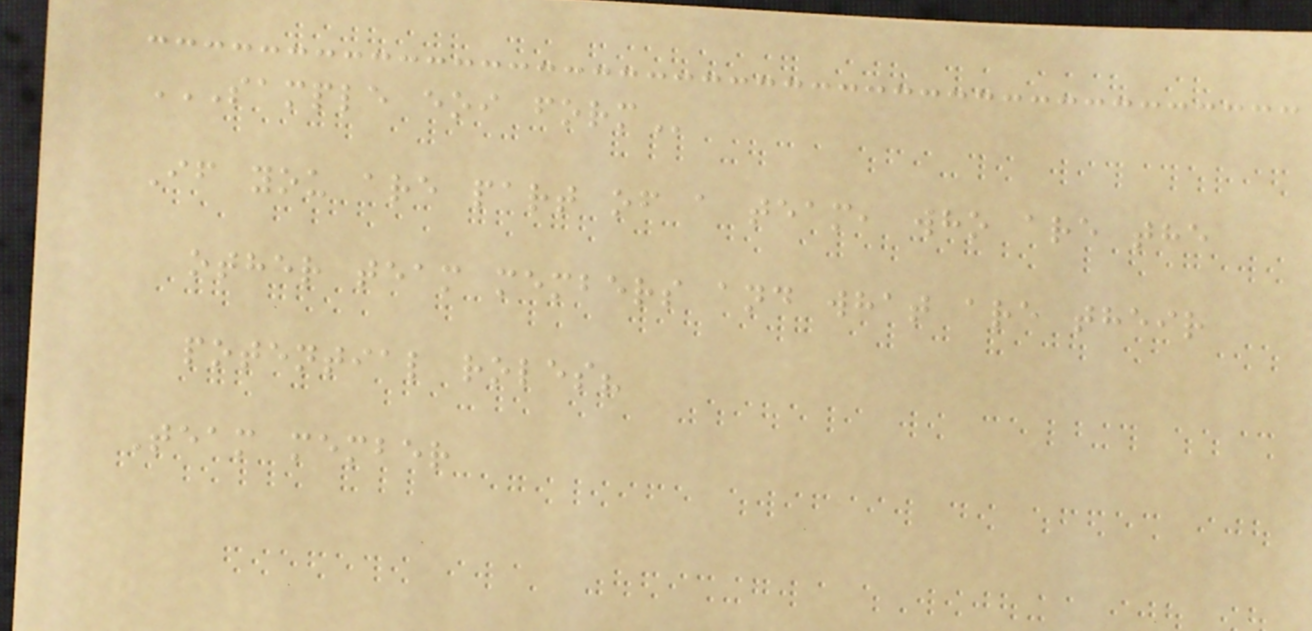SAMPLE EOI FORM
If you are part of a team, who are the
other team members and what are their
potential roles?
Team member
